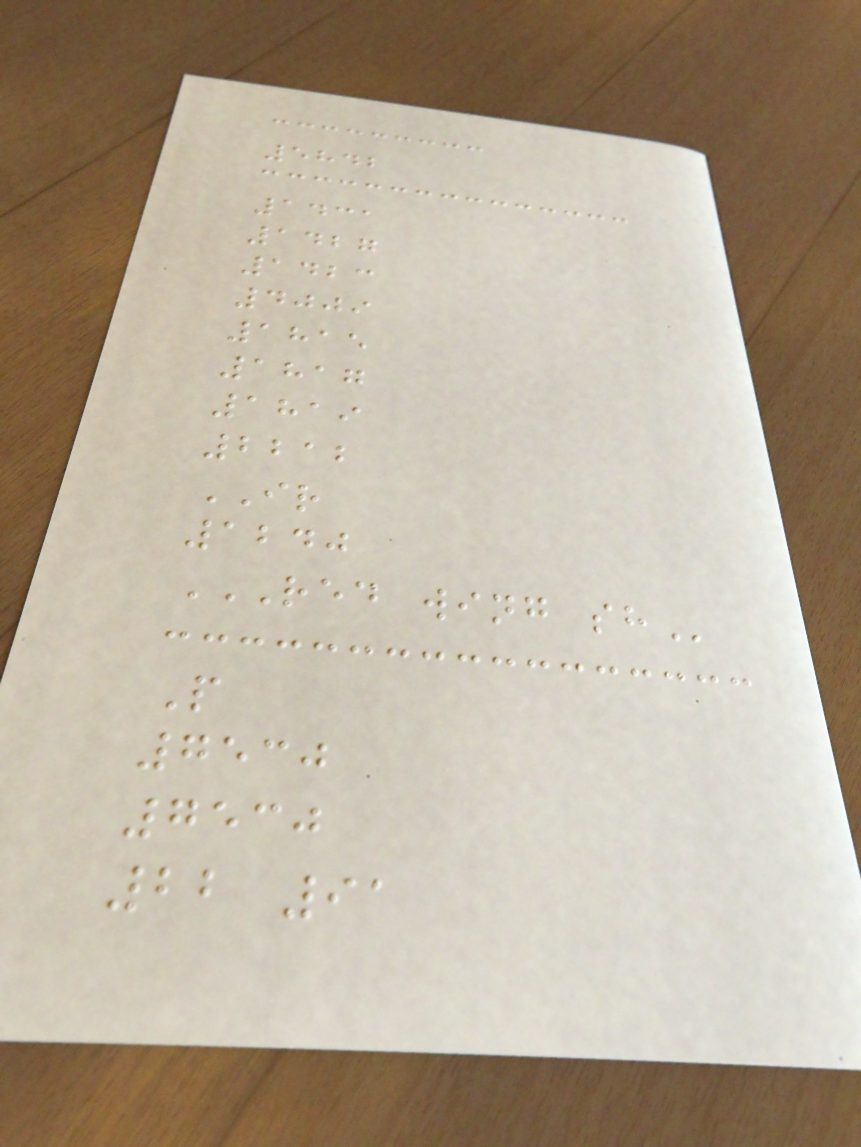5842
1431
1427
1423
4009
1815
1817
1819
2212
IR
1240
RED WING SH
P
7530
7530
22 91
